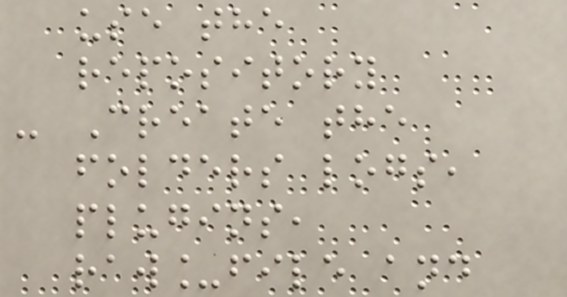use the
repository
- Create the
folders logs,
plugins,
raw_file and
